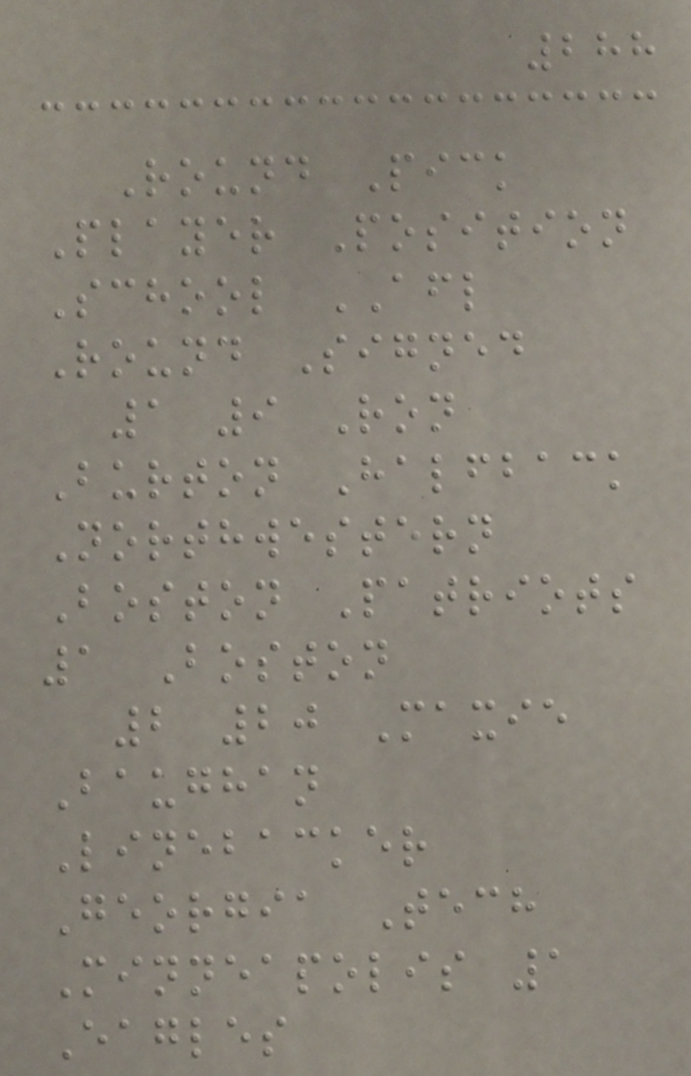288
Round Pick
Player Position
School AFL
Round Signed
1 9 Ron
Burton Halfback
Northwestern
Boston Patriots
1 Boston
2 20 Maxie
Baughan
Linebacker
Georgia Tech
Minneapolis 1
Eagles
